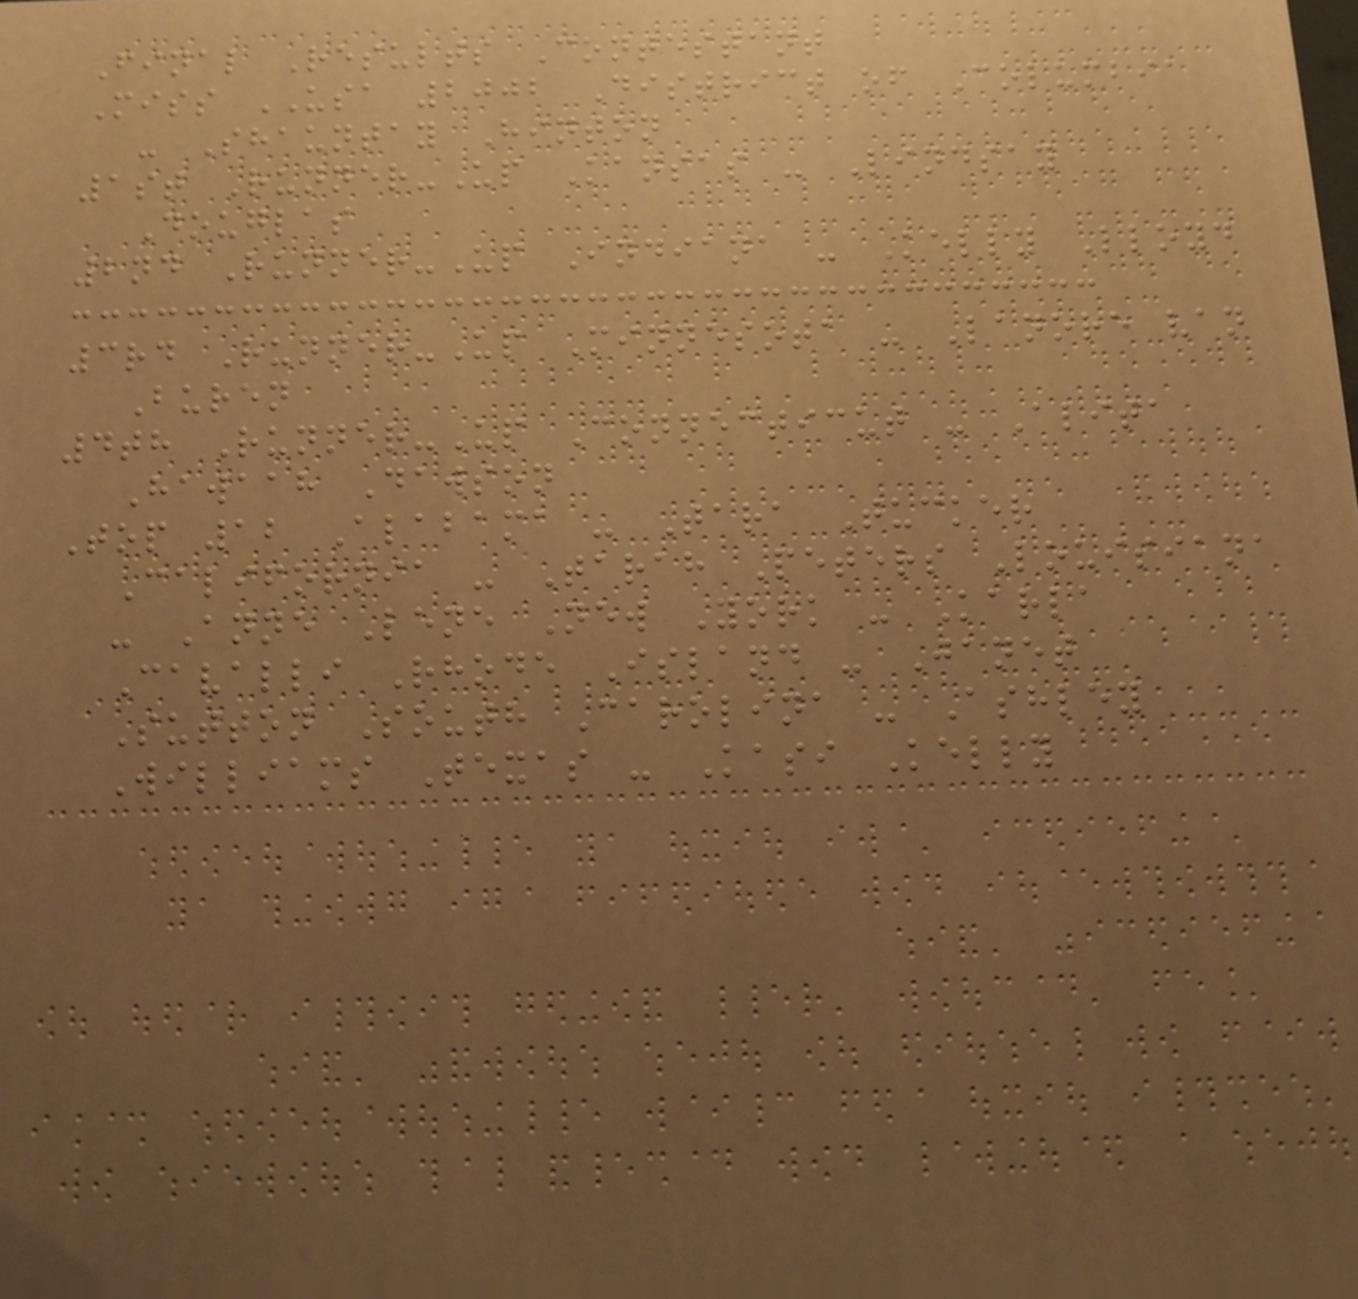Final Results Contestant
Miss USA 2002 District of Columbia
- Shauntay Hinton
1st Runner-Up Kansas - Lindsay
Douglas
2nd Runner-Up Indiana - Kelly Lloyd
3rd Runner-Up Minnesota - Lanore van
Buren
4th Runner-Up Connecticut - Alita
Hawaah Dawson
Top 12 Alabama - Tara Tucker
California - Tarah Peters Louisiana
- Anne Lene New York - Karla
Cavalli Rhode Island - Janet
Sutton South Carolina - Ashley
Williams Texas - Kasi Kelly
